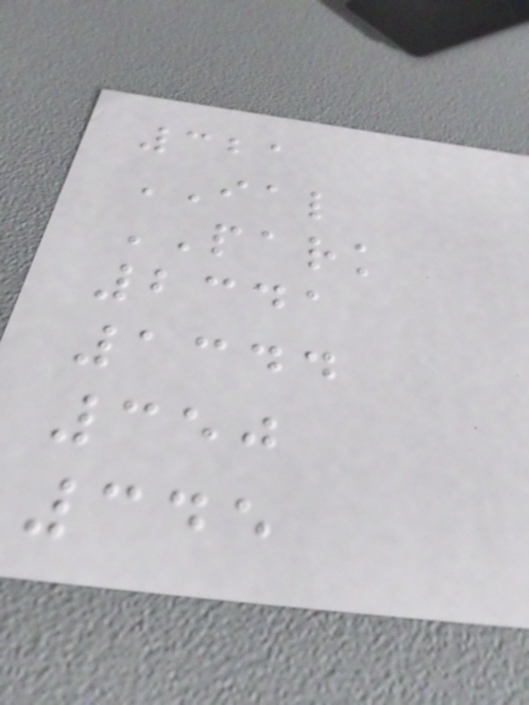321
IAL
PARK
2341
1344
350
345
